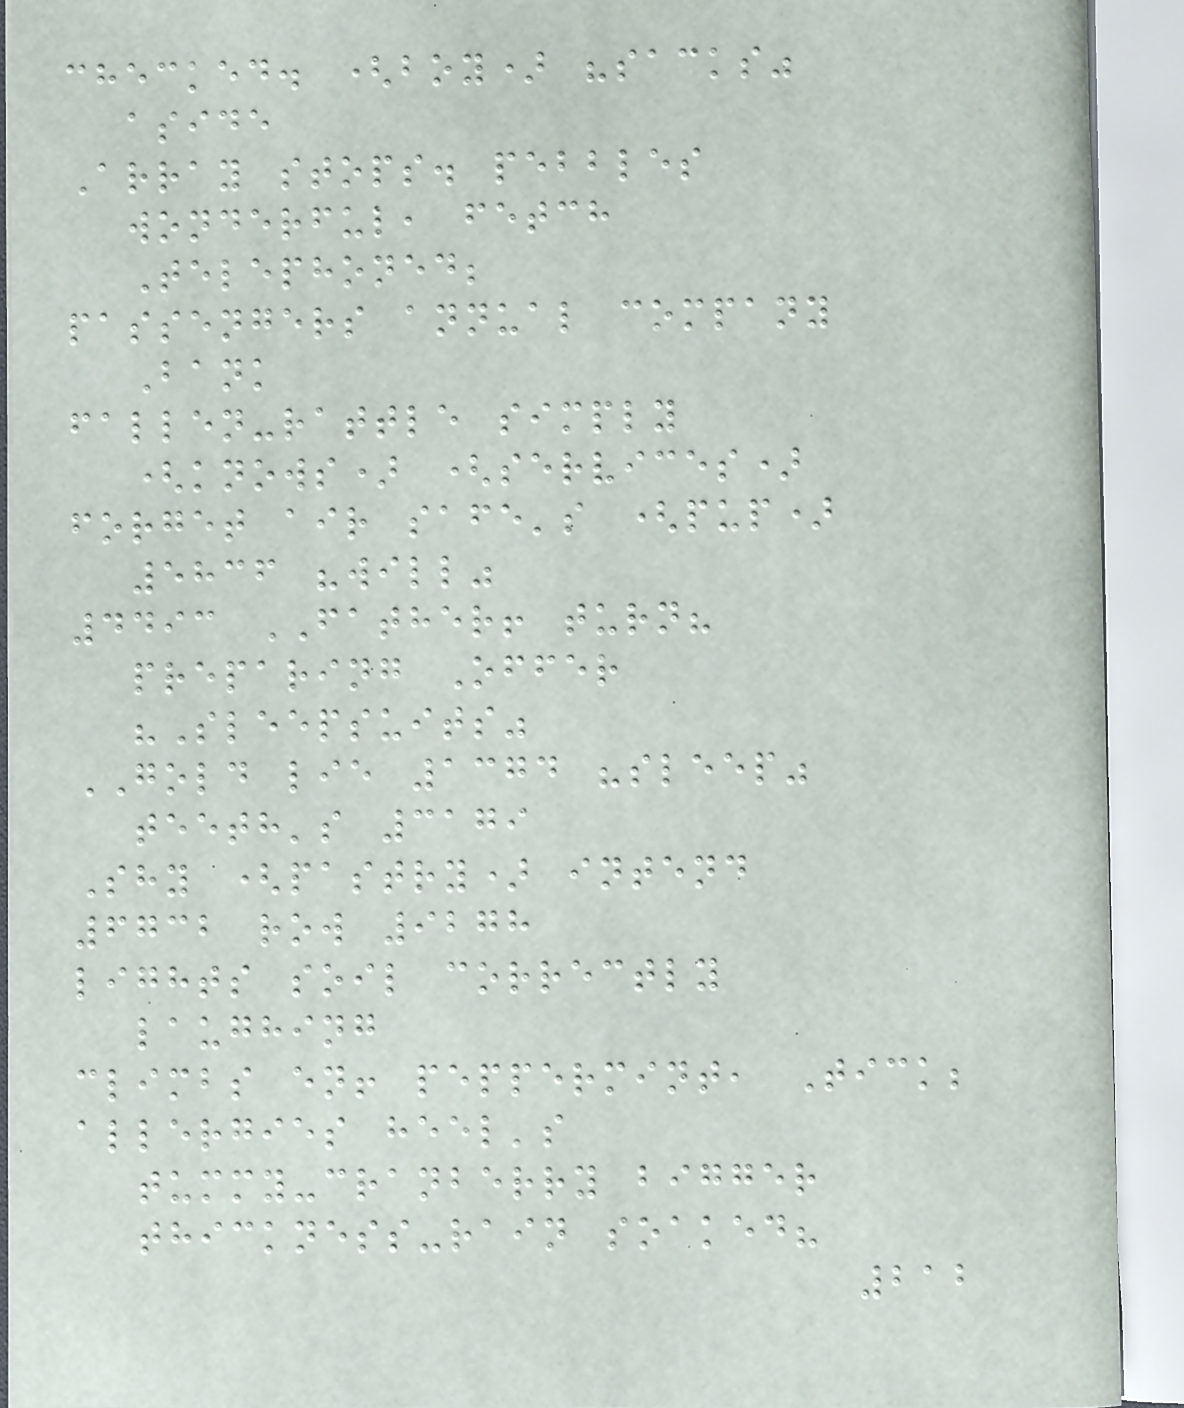checked. (boy) "sacks"
aside
Array stops. pebbles
wonderful, fetch
Telephoned;
passengers annual company
Bank
fallen-rattle simply
(knows) (services)
forget air safe's (pup)
5836 "will"
4493 FATHER! turn?
preparing Offer
"Sleepsuits"
GOLD lie 1374 "sleep"
teeth's 3179
Shy (pastry) intend
6732 row 9278
lights soil correctly
laughing
climbs en! peppermint, Tick;
allergies heel's
tummy-cranberry bigger
thickness-rain soaked?
212
